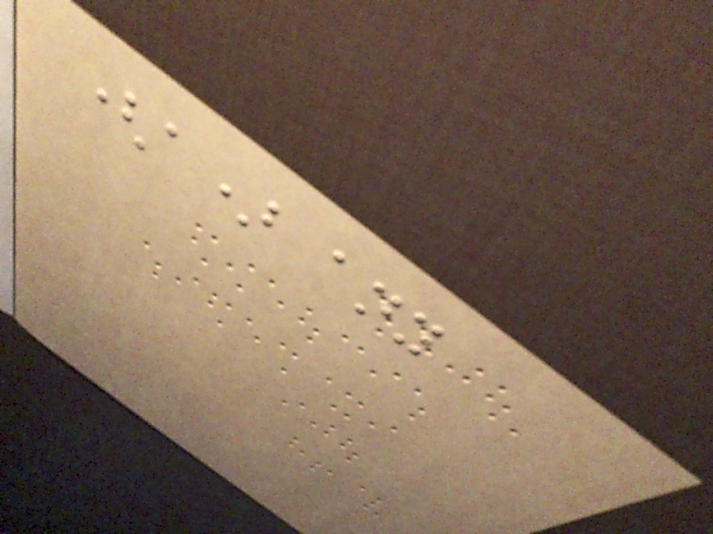(a) any
